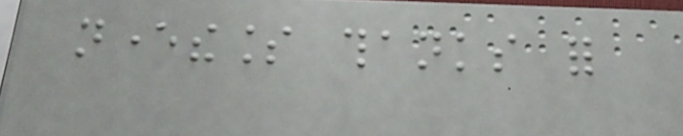nevertheless thanks for
